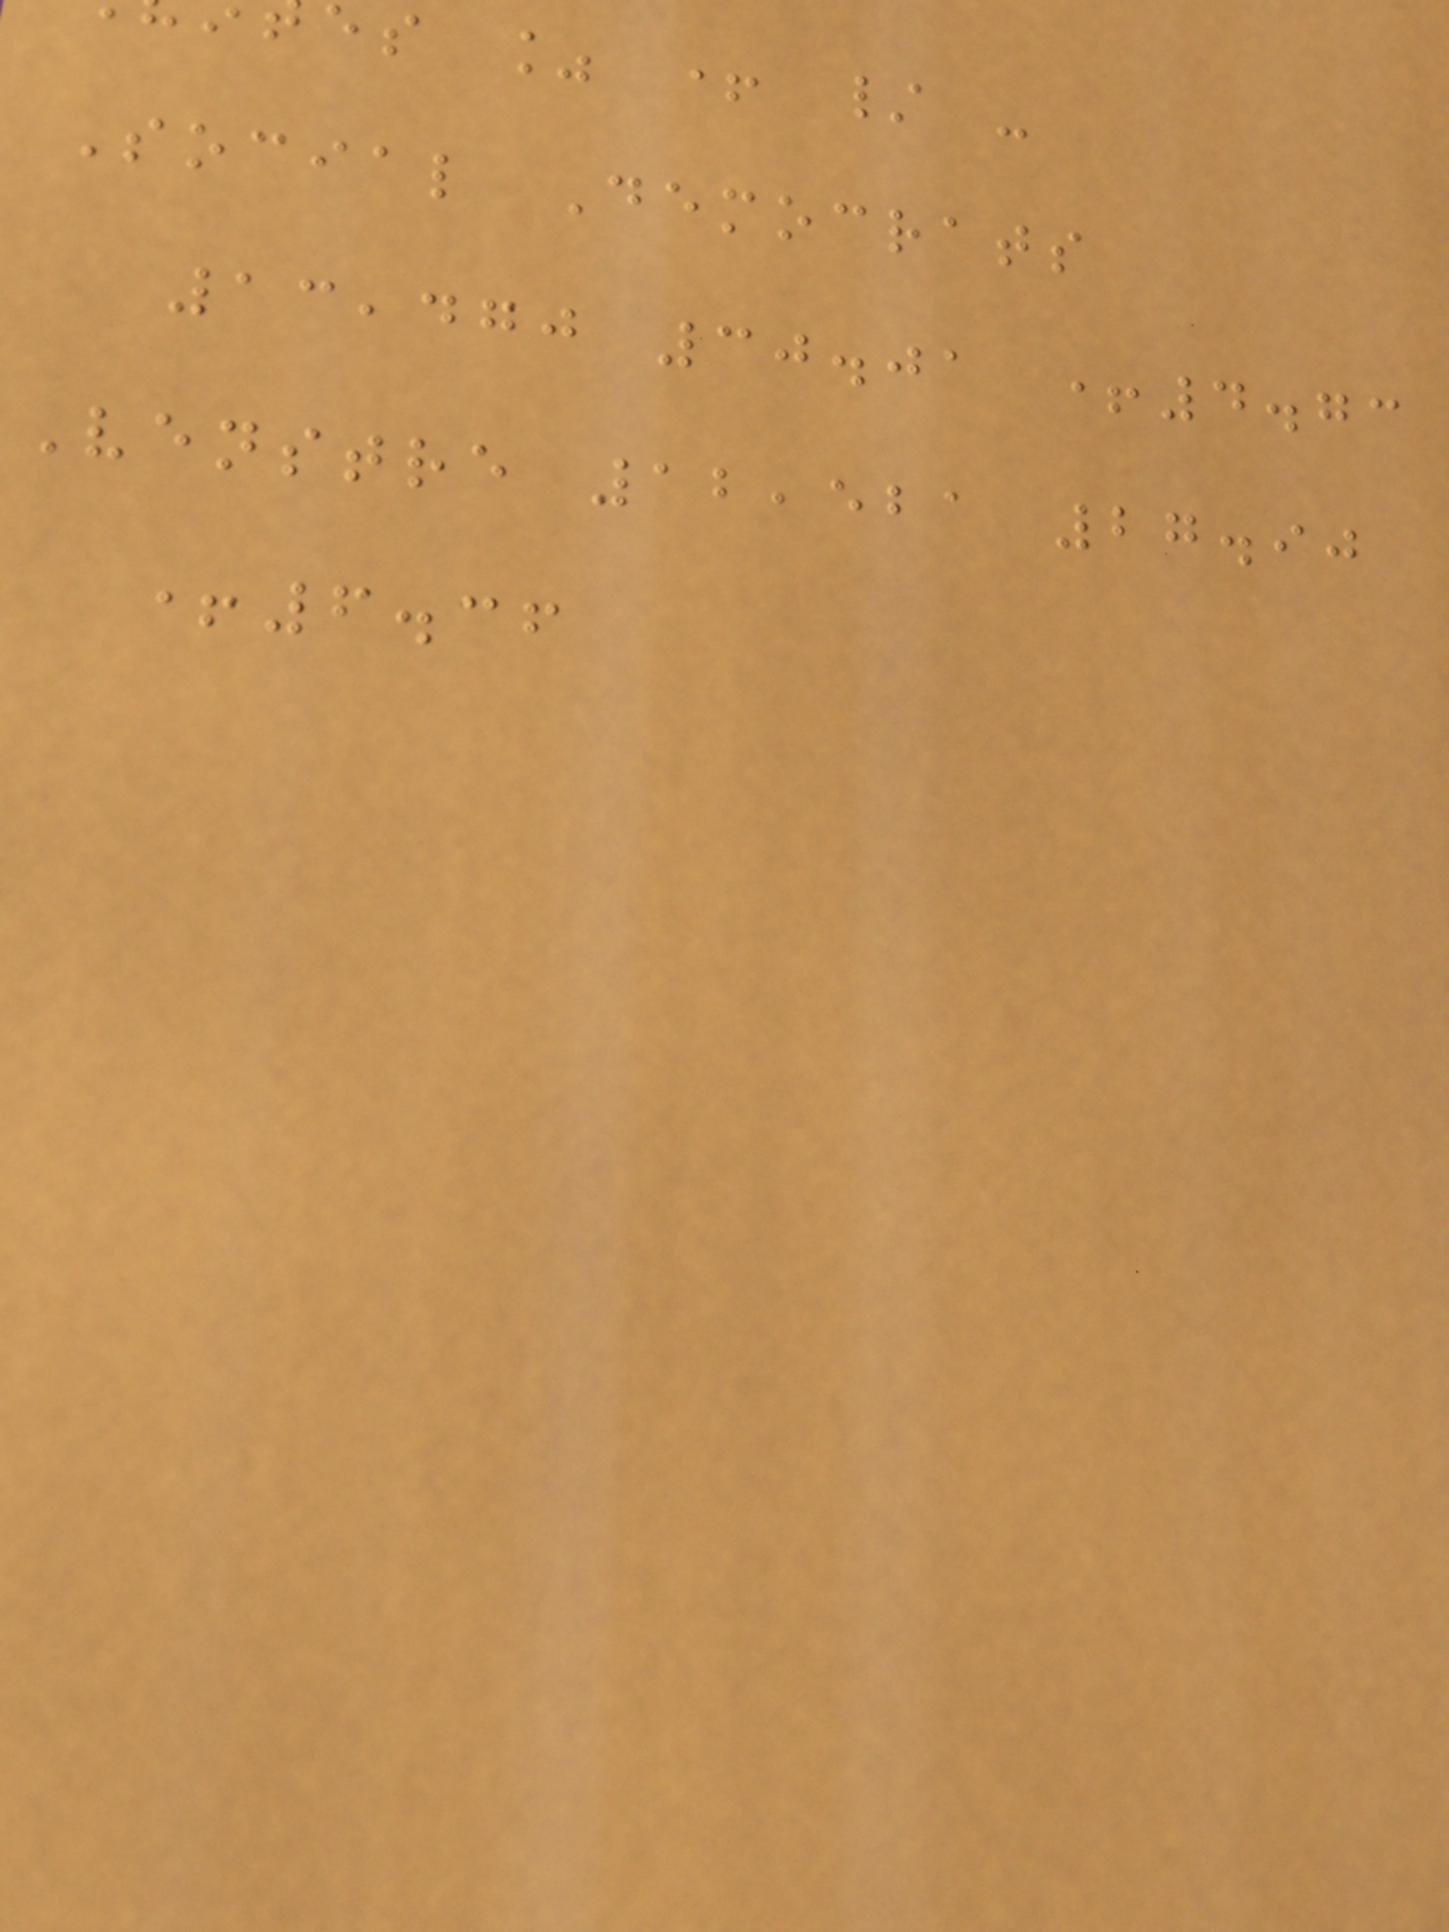es % + / -
Social Democrats
13,470 30.01 +4.73
Venstre 12,521 27.90
+6.36
